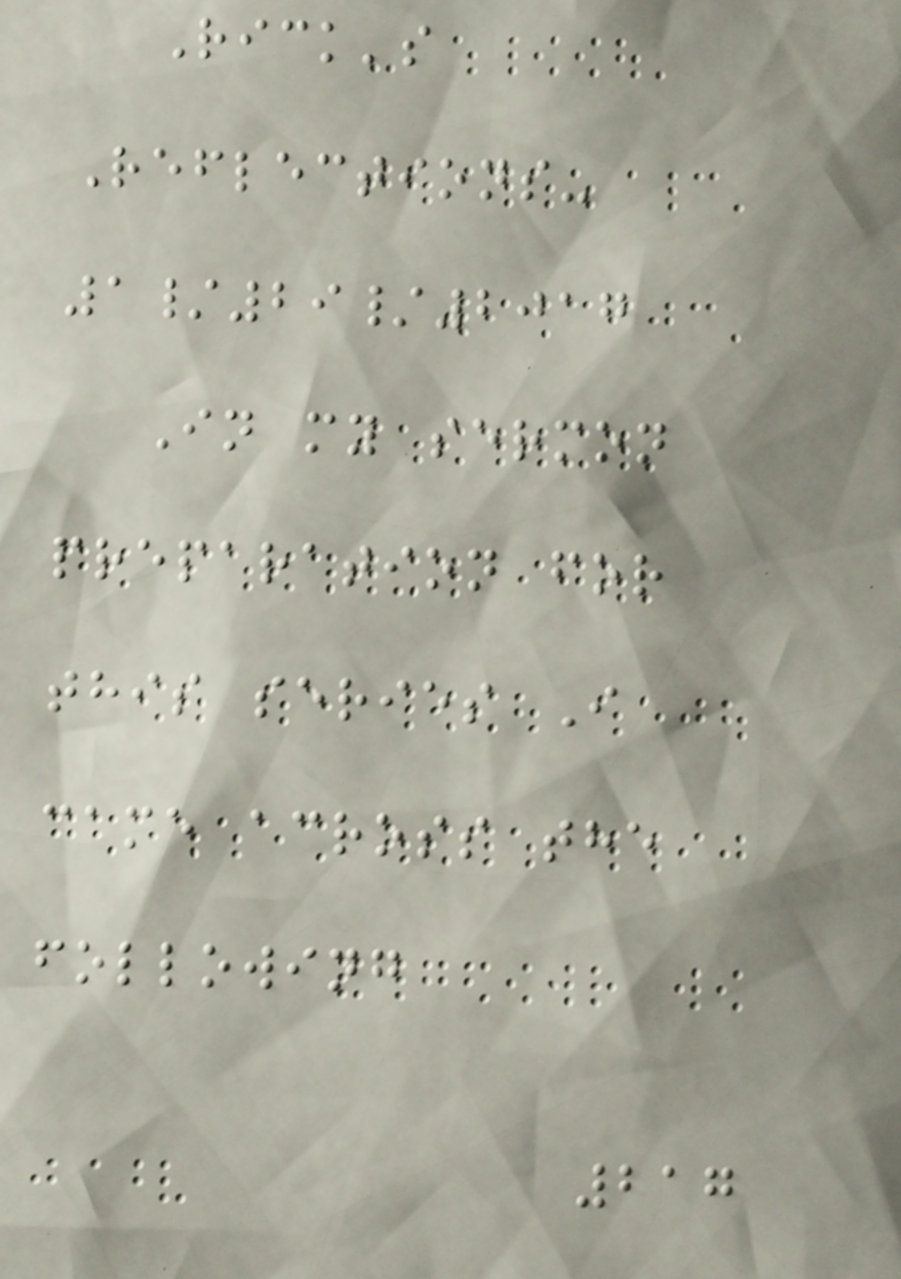Rick's
Reflections-
1/29/2017
In my sermon
preparation for
this series I
came across the
following
217
